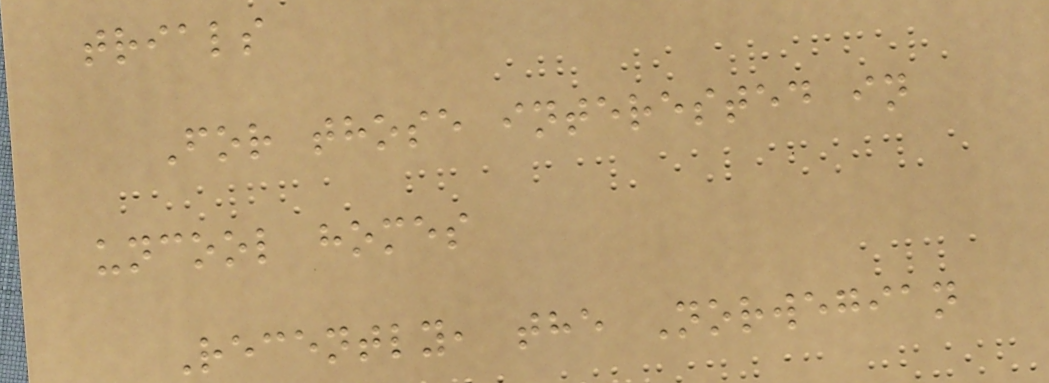trials
For those interested in
uncool homes
Recently, the Norwegian
